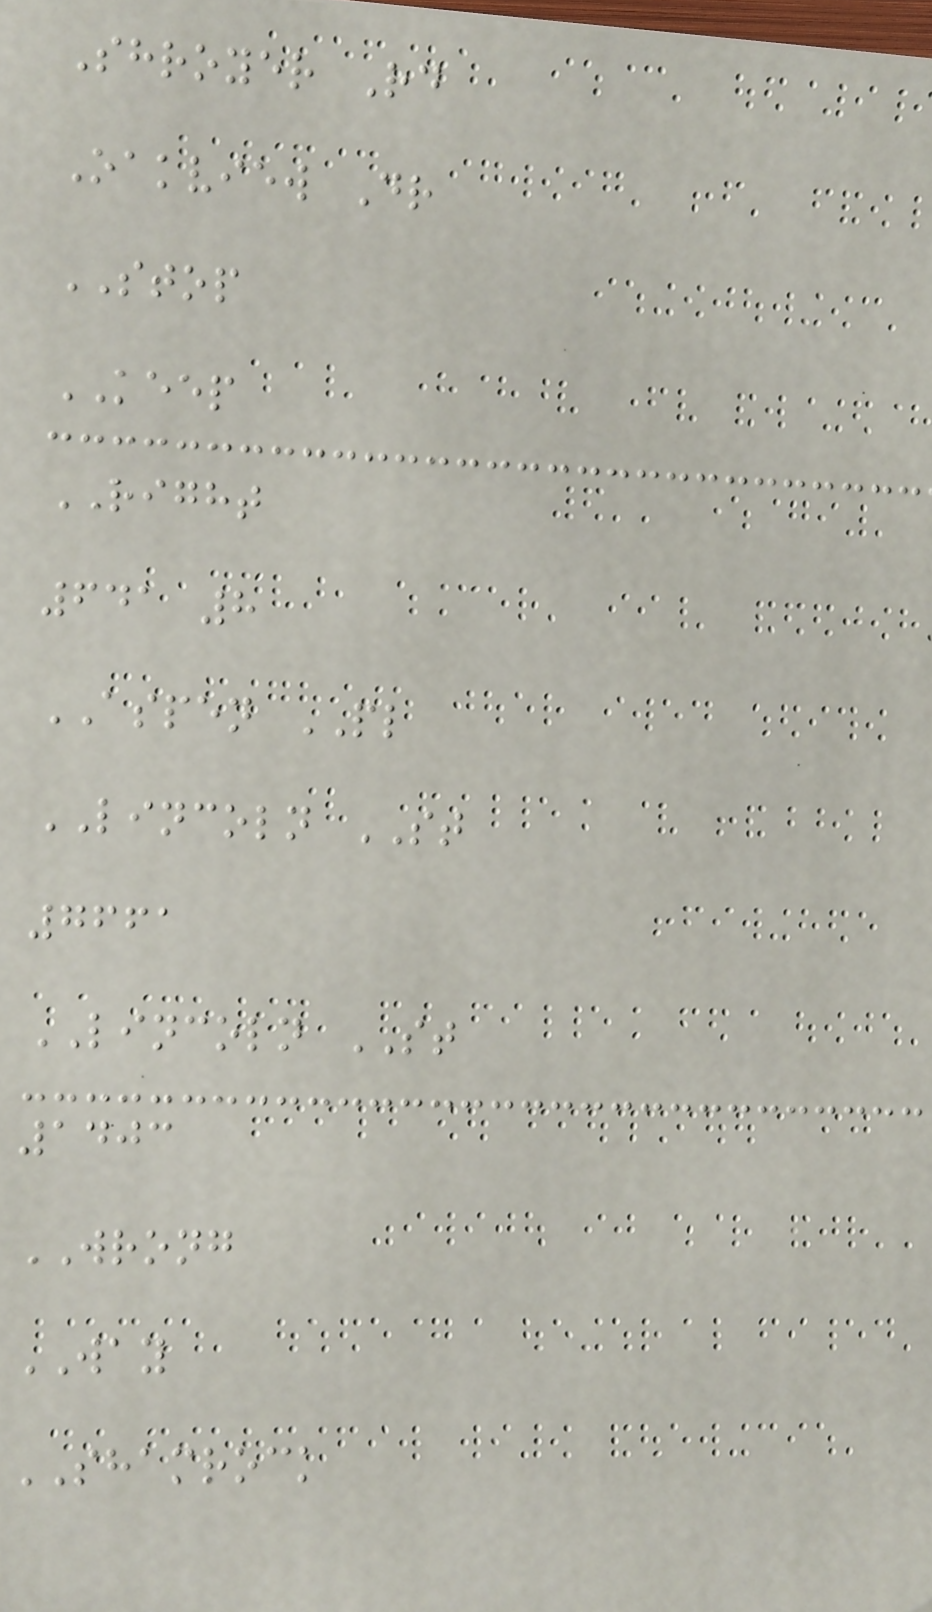Shroyer Rd
Oakview Dr
STOP
KEEP
RIGHT
641 8
ASPEN PL
LINCOLN ST
7661
LINCOLN ST
1403
WRONG
WAY
SHAMROCK
